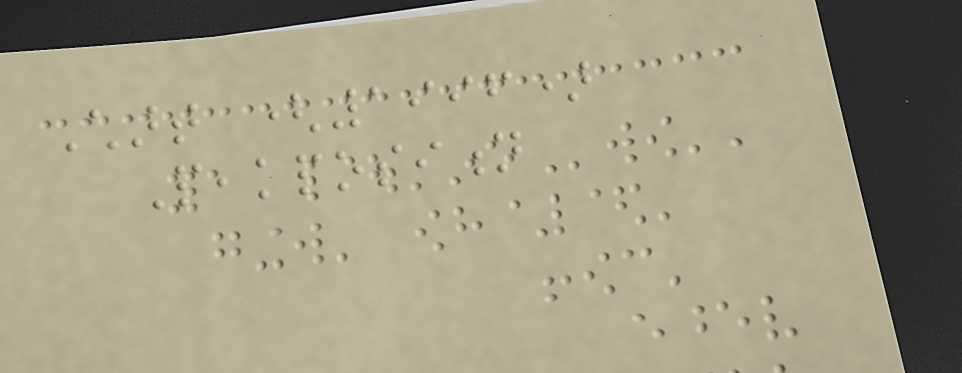Chart (1996)
Peakposition
